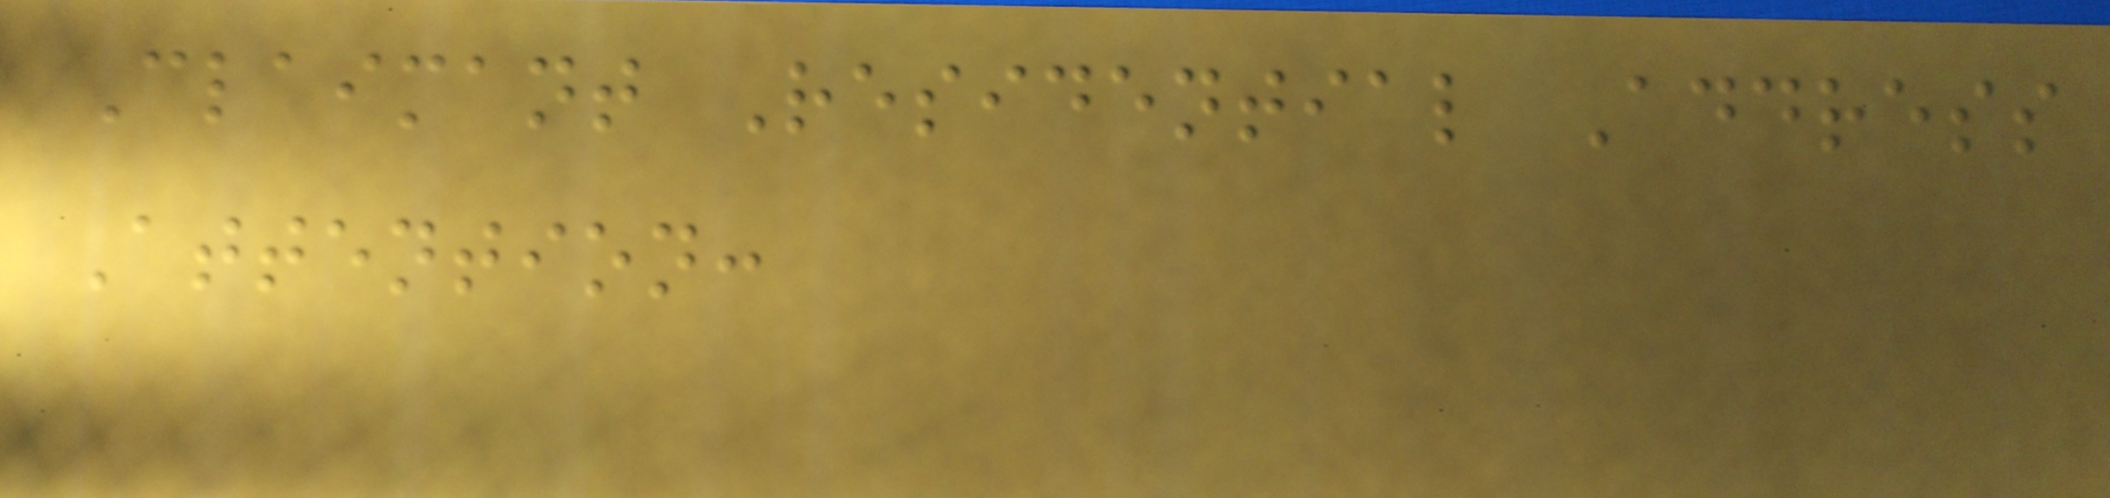Claimant Residential Address
Attention:
